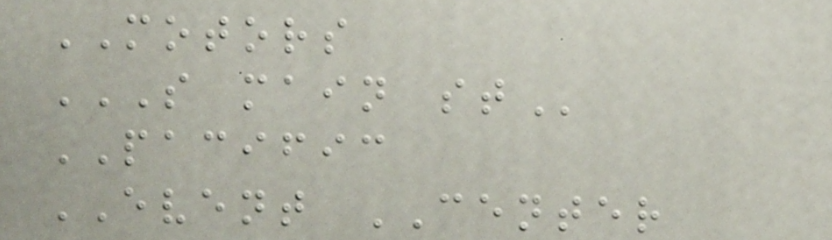MOTORS
S MAIN ST
PACIFIC
EVENT CENTER
